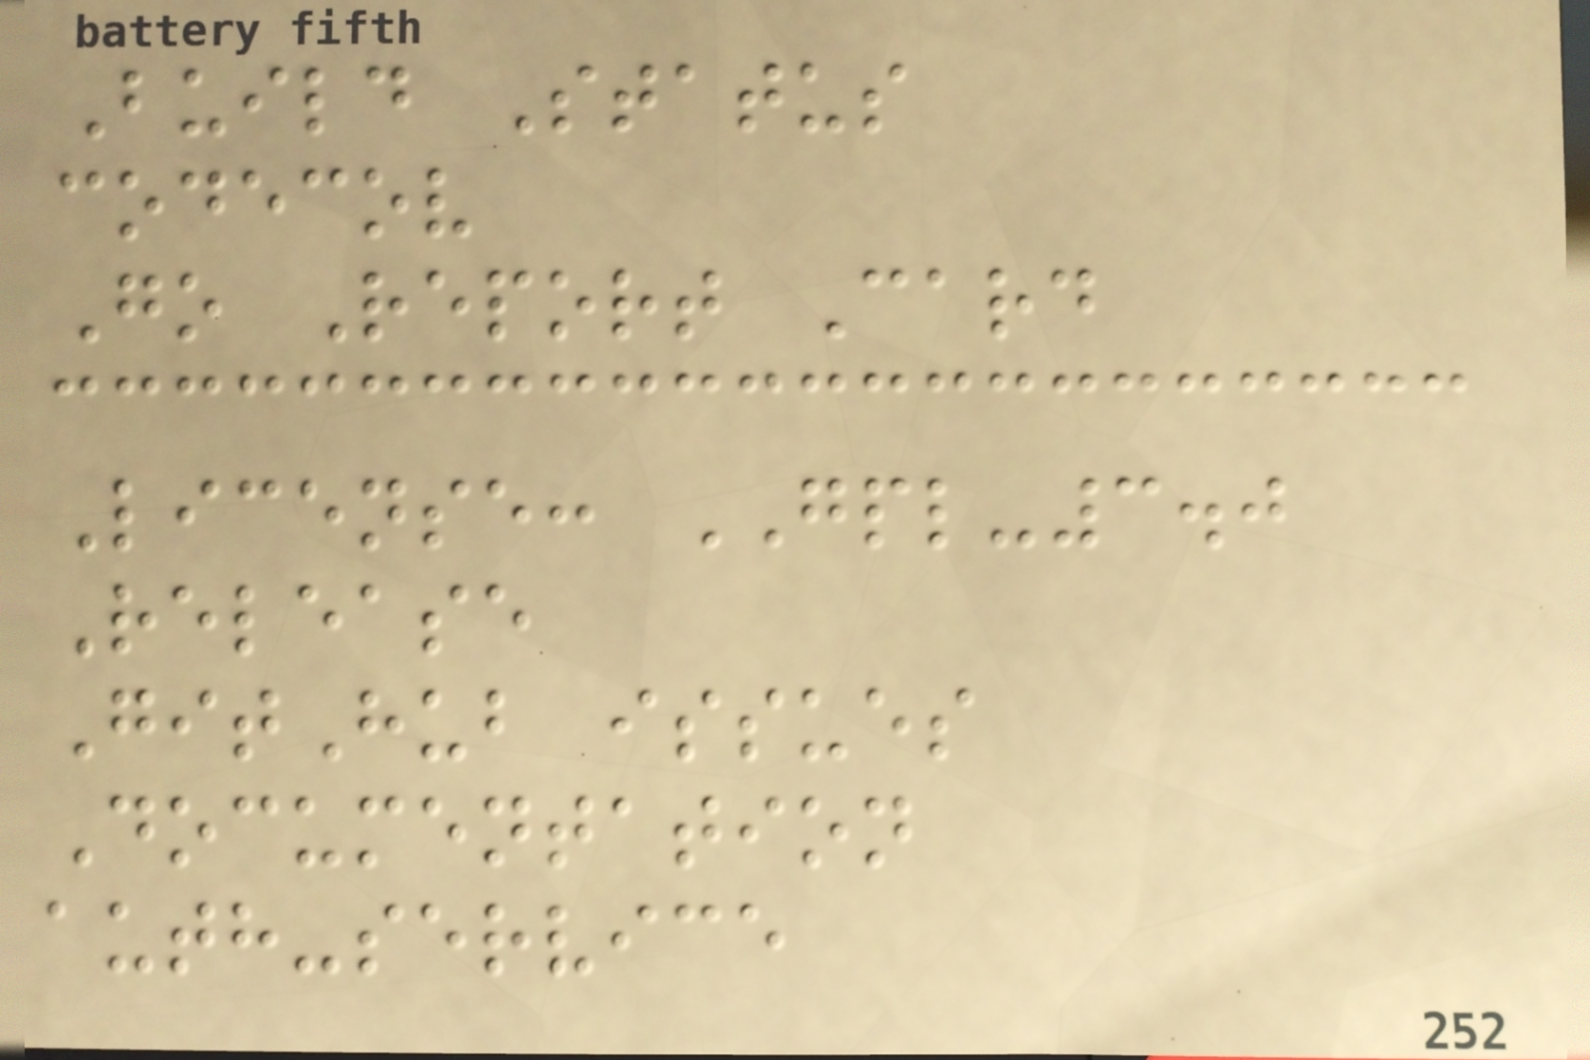Build Status
codecov
Go Report Card
License: GPL-3.0
Release
GitHub issues
Documentation
auth-service
